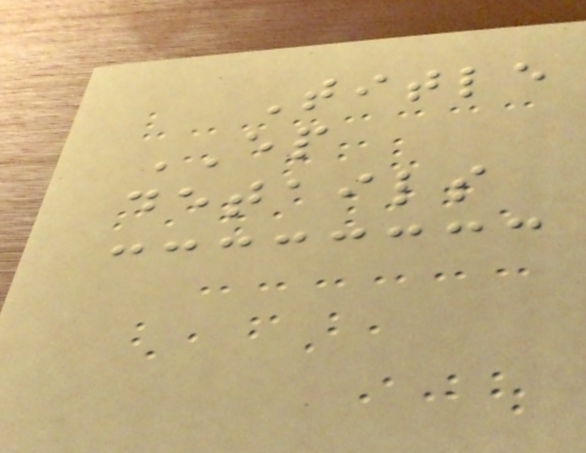Title
EP
details
